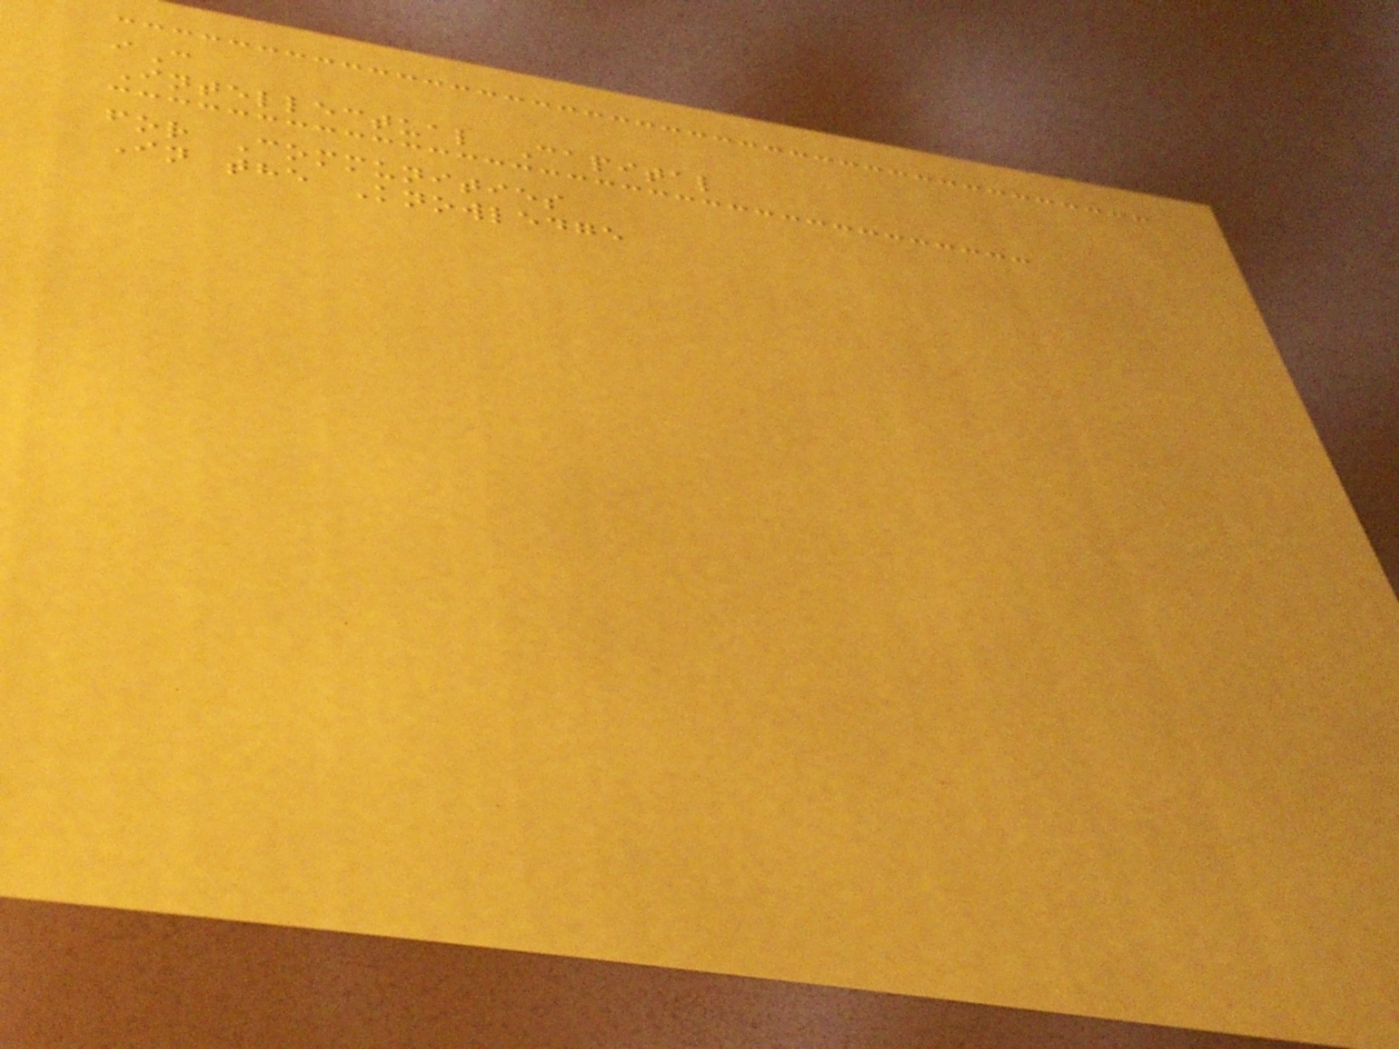iC
Intellectual Capital
for Communities
In the Knowledge
